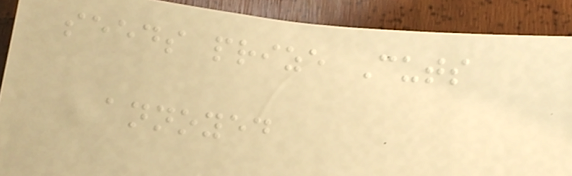seeds prize Cuts
annoyed
